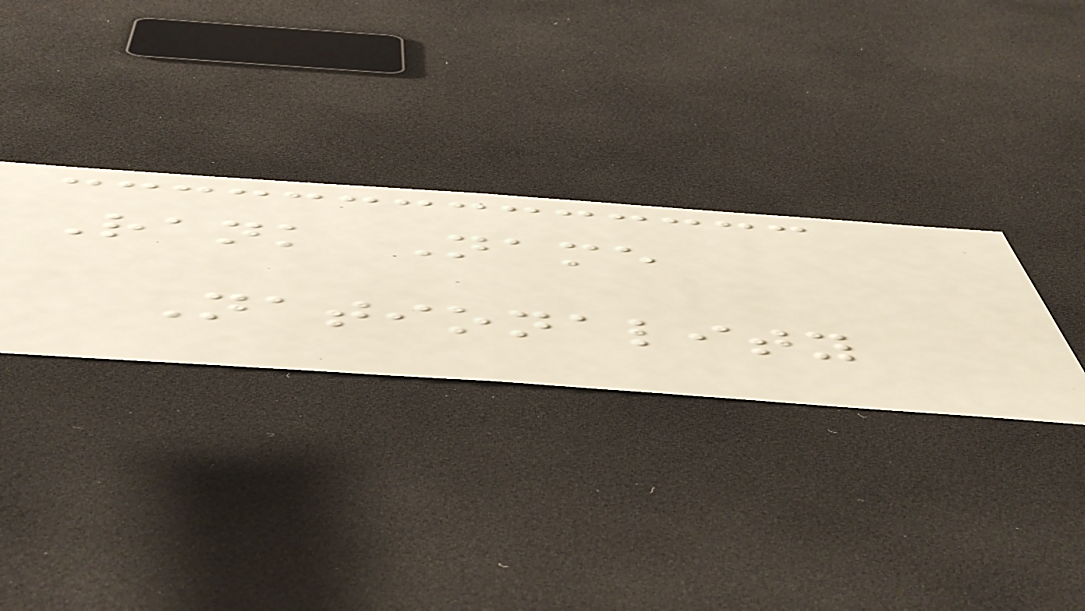Rank Name
Nationality
